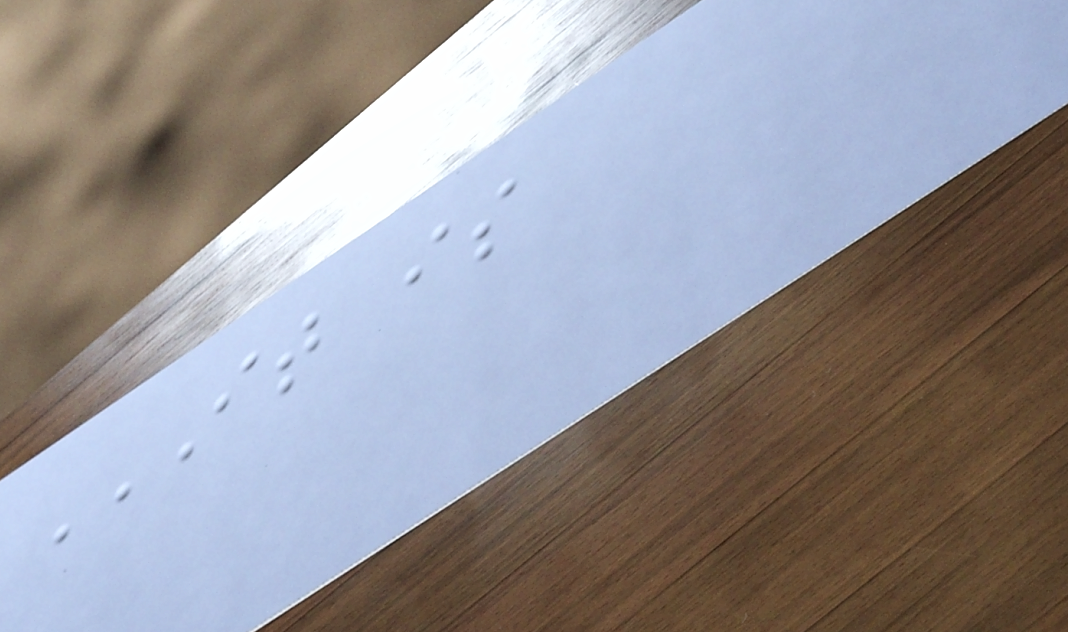IT IS
